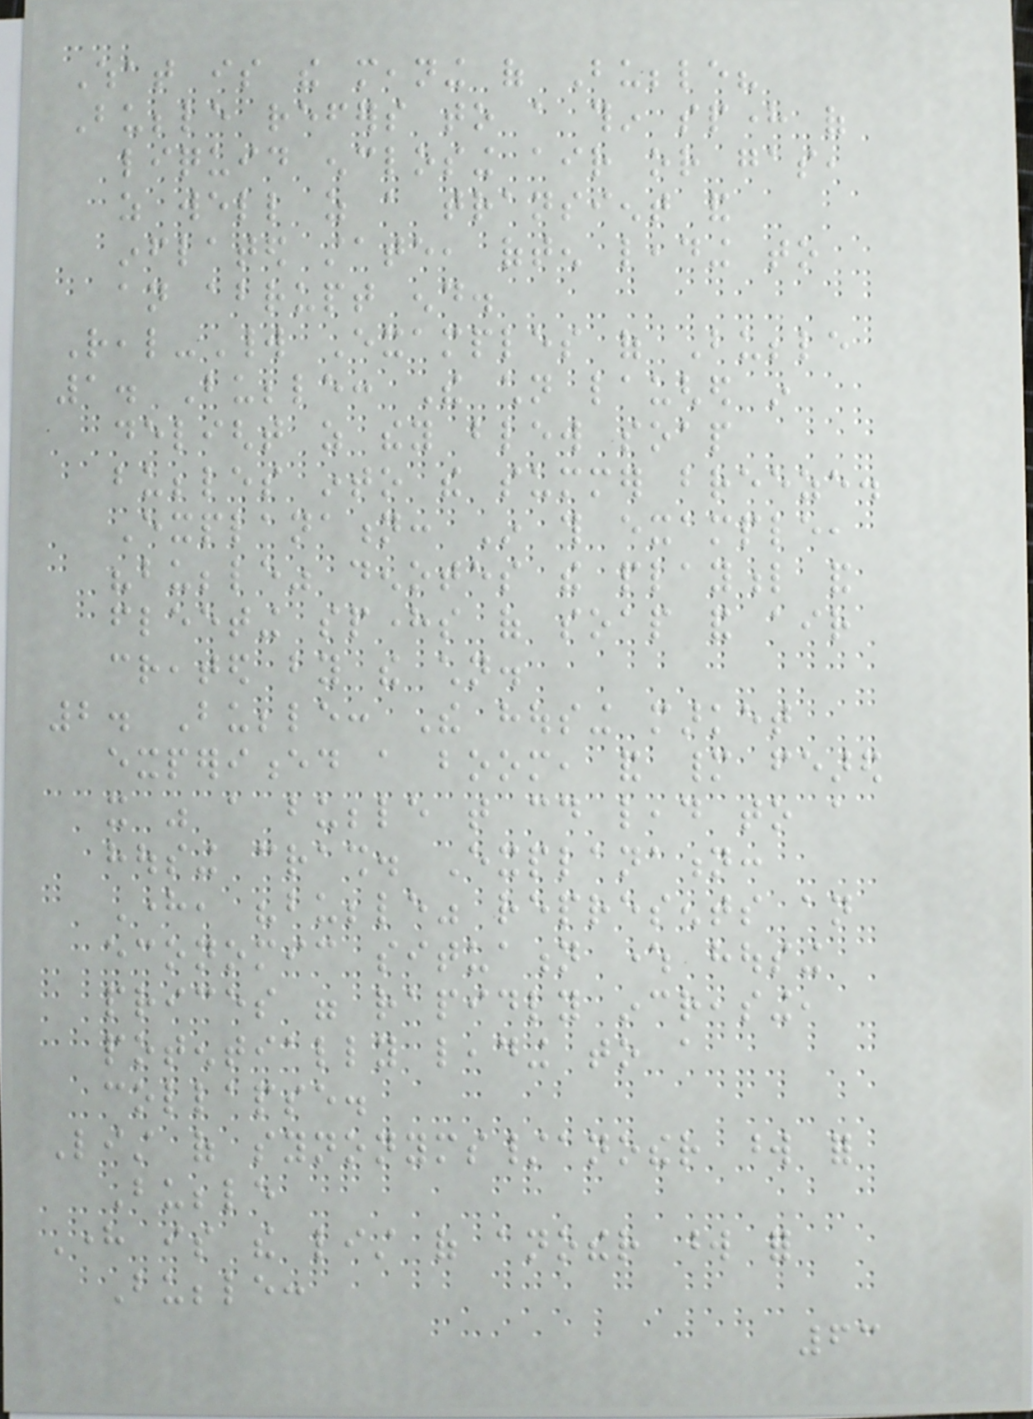What is the meaning of Bubble?
Bubble refers to a thin sphere of
liquid enclosing air or gas,
as well as a transient and
inflated state, often leading to
an abrupt end.
Real-World Examples of Bubble
1. Bubble: The children laughed in
delight as they blew soap
bubbles into the summer breeze.
Explanation: In this example,
"bubble" denotes the playful and
fleeting spheres of soap and air
created by the children.
2. Bubble: The housing market
experienced a boom, and many feared
it was a bubble that could lead to a
housing crash. Explanation:
Here, "bubble" represents an
economic situation where housing
prices were rapidly increasing,
potentially leading to a
collapse.
List of synonyms/another word for
Bubble
Here is the list of another word for
Bubble:
63
